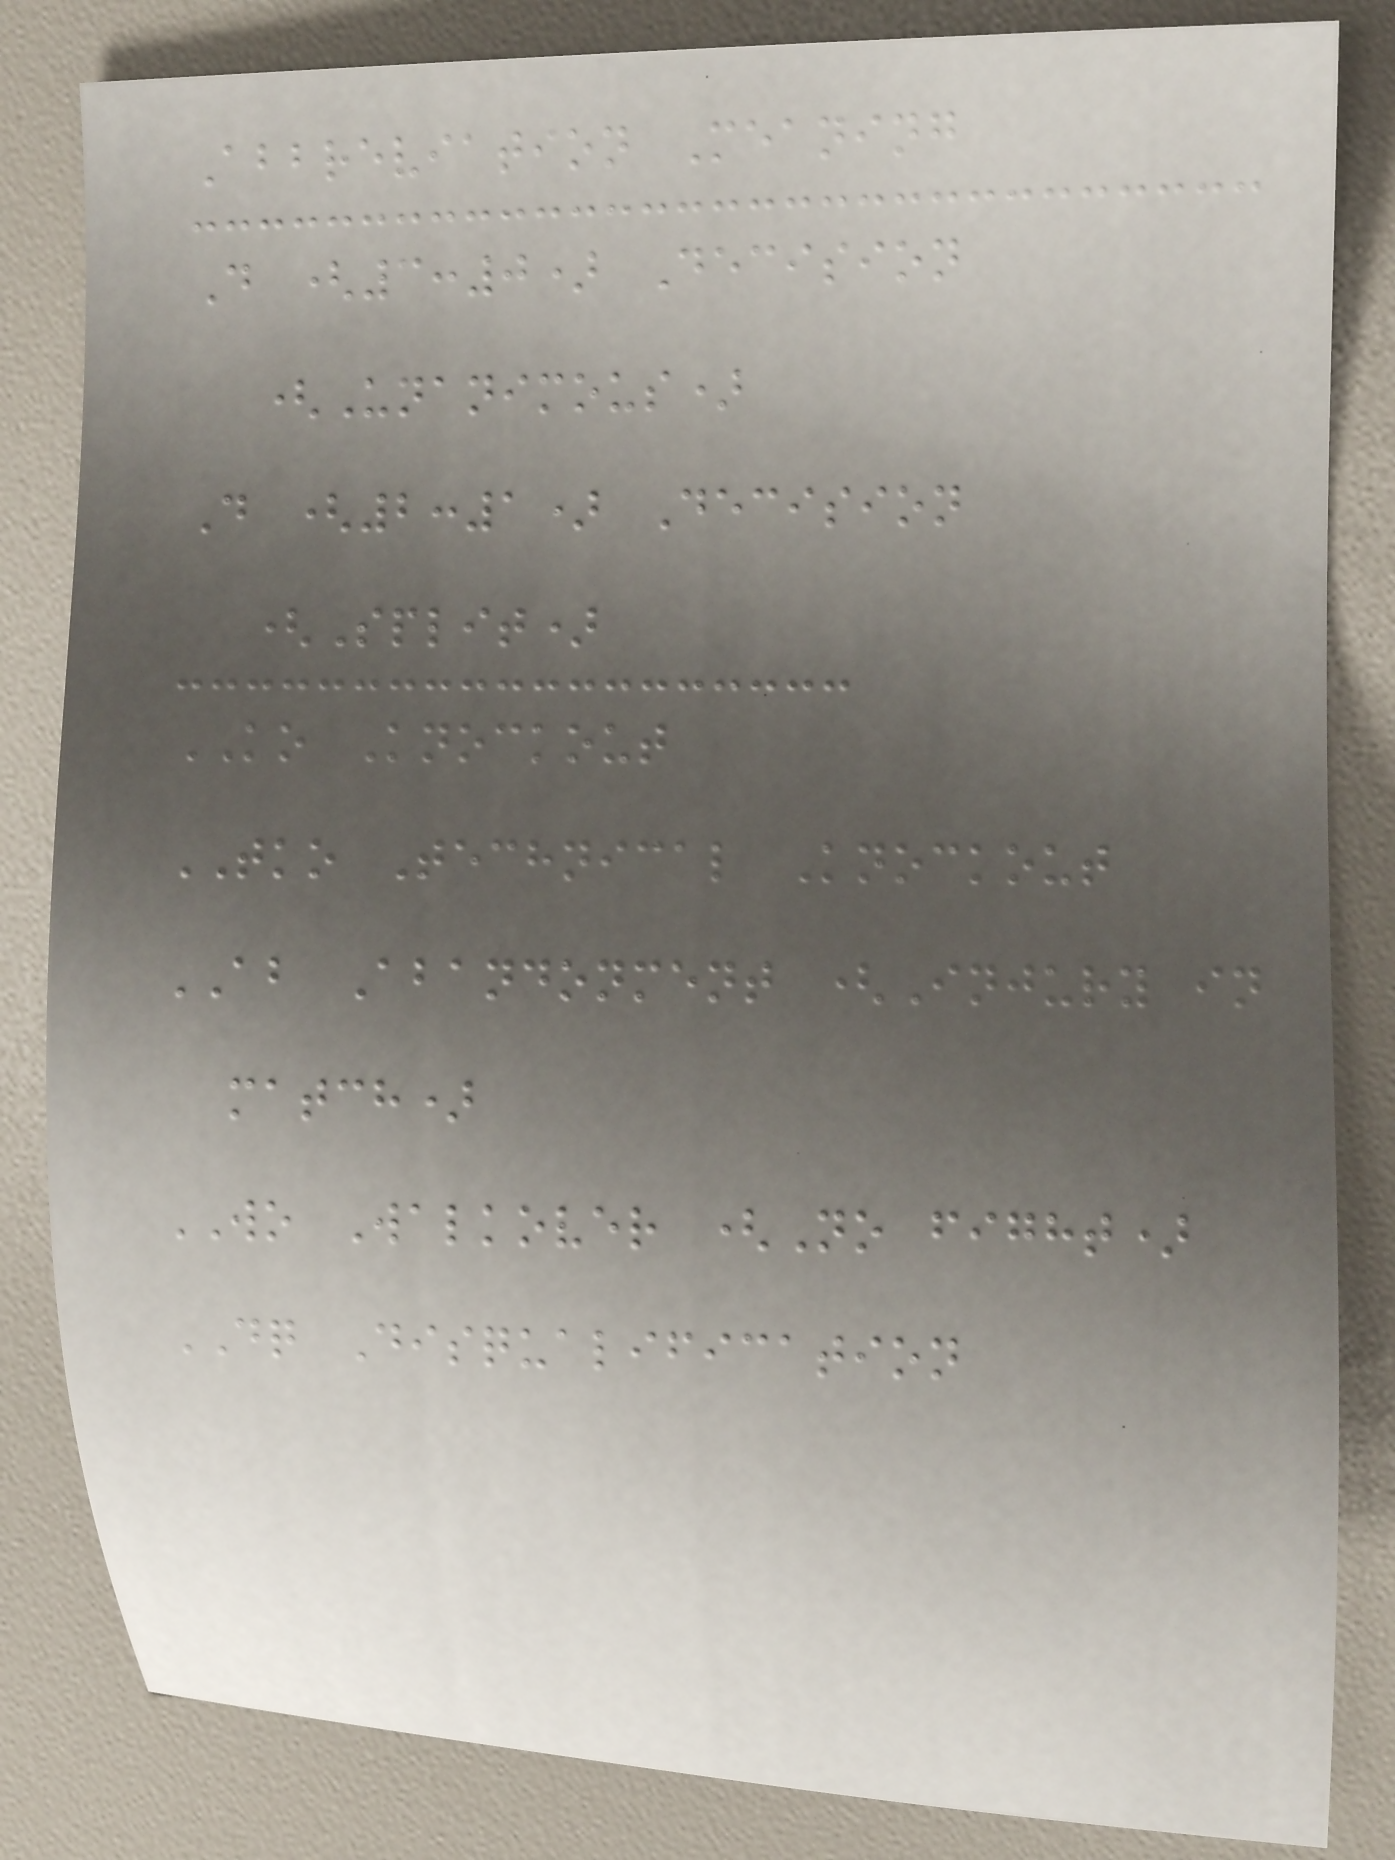Abbreviation Meaning
D (3:0) Decision
(Unanimous)
D (2:1) Decision
(Split)
KO Knockout
TKO Technical Knockout
AB Abandonment (Injury in
match)
WO Walkover (No fight)
DQ Disqualification
